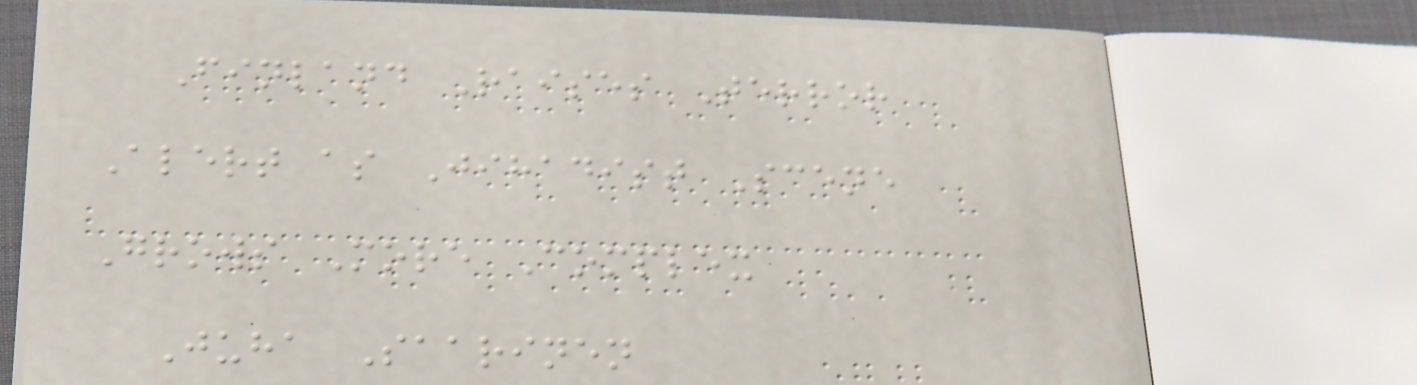Finland Raises Terror
Alert as Jihadist Scene
Grows More Complex
Juha Saarinen
